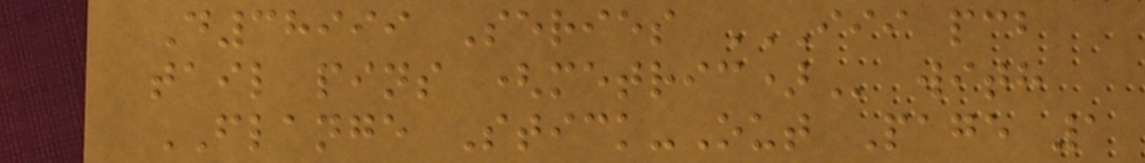D38999 Series III PCB
TAIL PINS (METRIC) with
FLANGE Stick-Out Page 1
